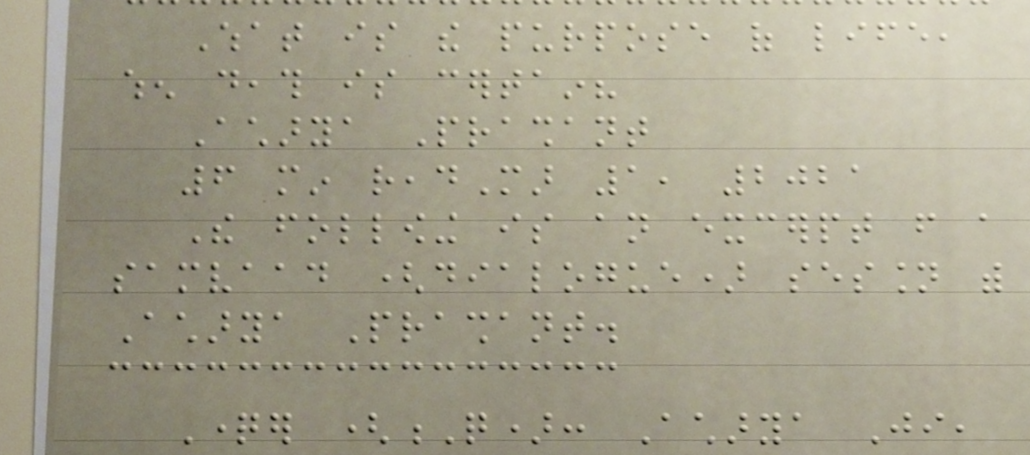What is the purpose of life,
when death is certain?
Acharya Prashant
6 min readMar 1, 2021
The following is an excerpt from a
samvaad (dialogue) session with
Acharya Prashant.
Questioner (Q): Acharya Ji,
